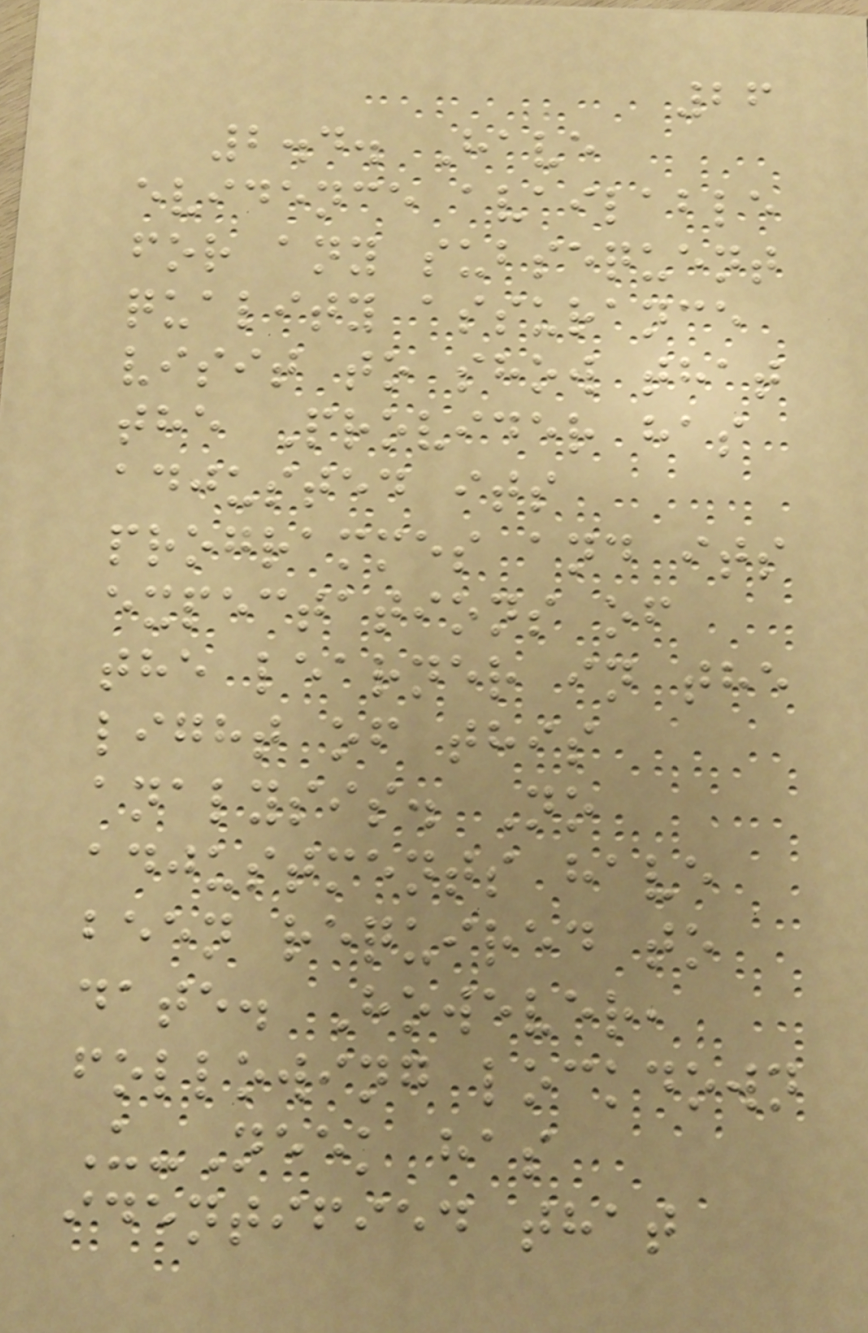26
2.4. Have
evidence available
for any subsequent
quality assurance
visit to show that
the Provider has
adjusted its
programmes and its
expectations of
the learner in the
light of this
analysis. No
adjustments have
been required to
date. However,
following lockdown
U-Neek has
identified that
